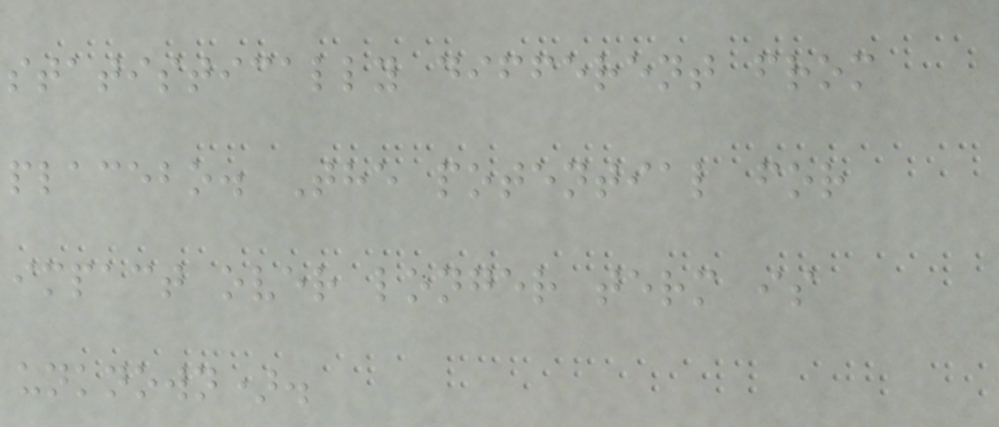statistically different from
placebo. The potential for
impact over longer term is
unknown).
